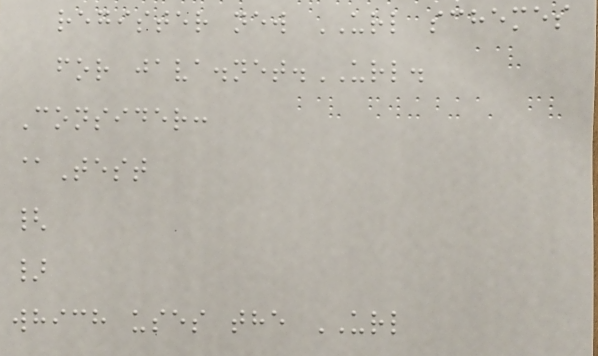register new URL schemes
for java.net.URL.
Consider:
@Test
{
}
which uses the URL
